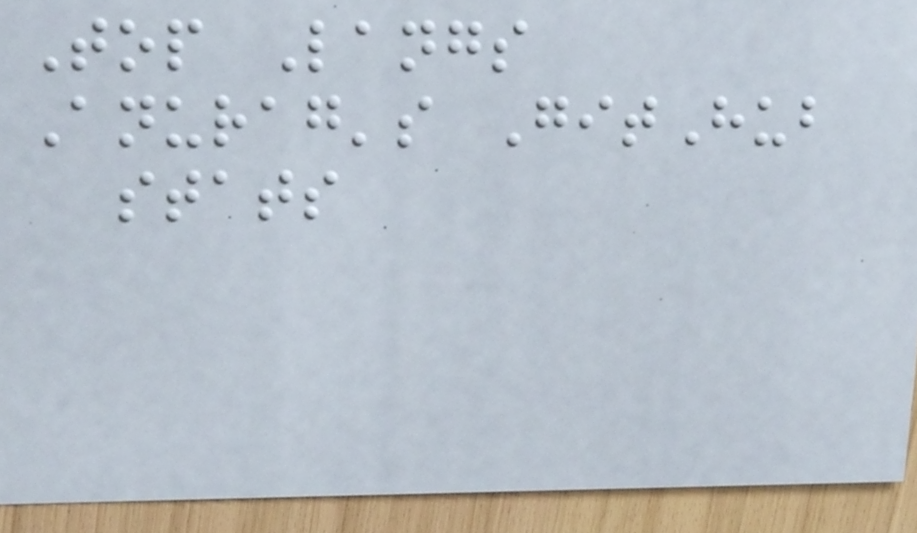Top Langs
Anurag's GitHub
stats
